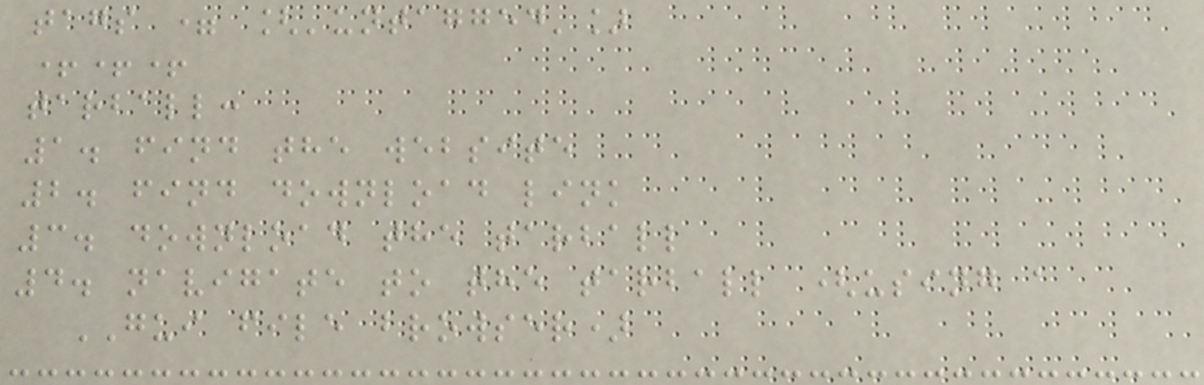tags = ['untagged']
+++
tarball:
1. find the website
2. find download link
3. download the tarball
4. navigate to the tarball (using a
GUI file browser)
